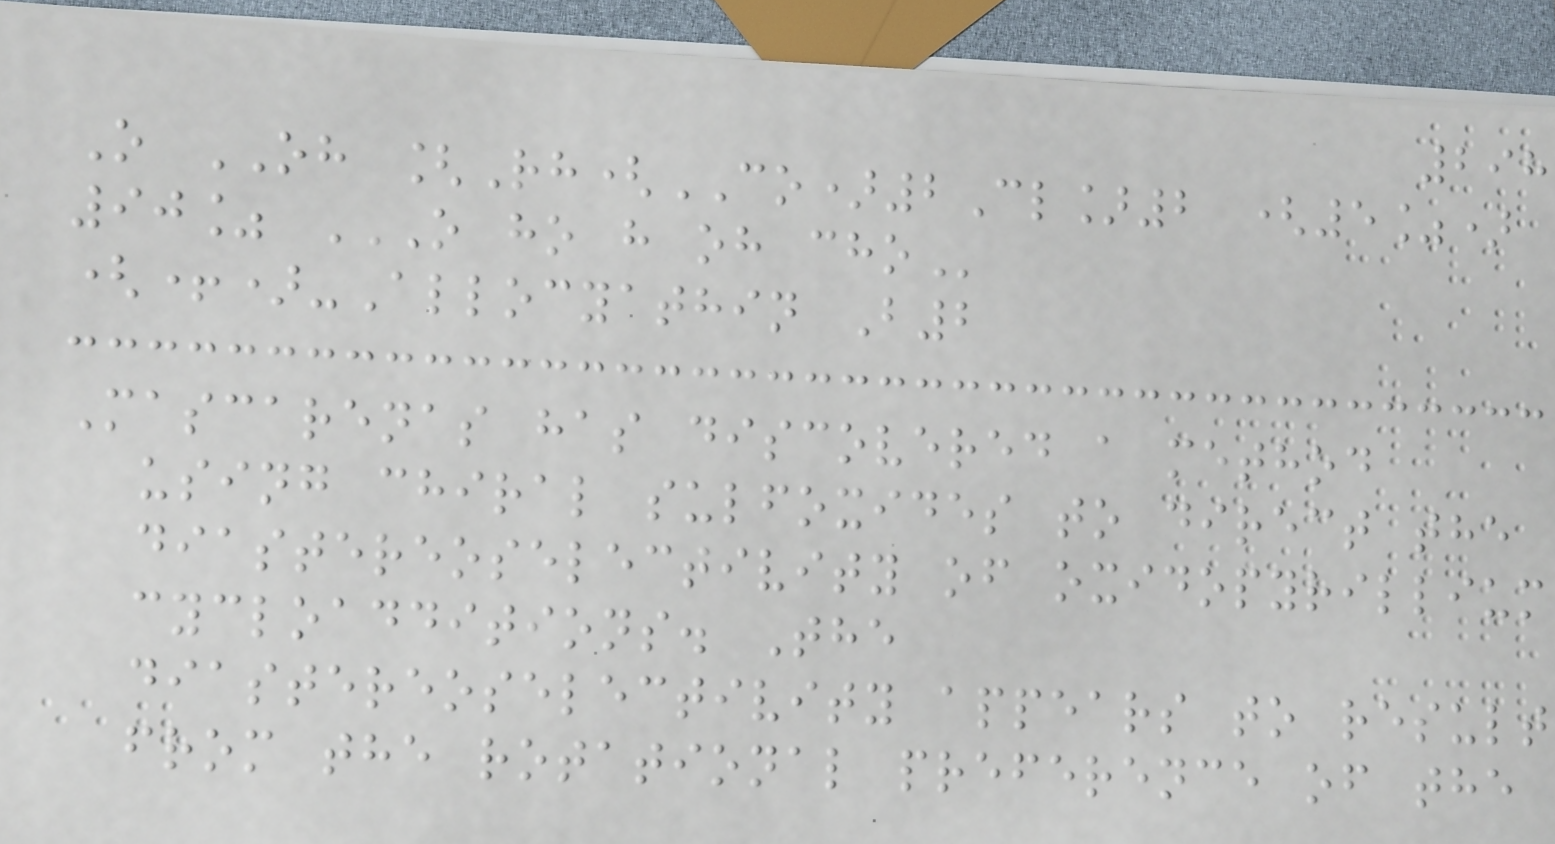298
O OH [Rh(CO)2Cl]2 (5%)
90% O HO H OH CHO
(+)-Allocyathin B2
Mascarenas has discovered a method
using chiral sulfoxides to direct the
diastereoselectivity of oxidopyrillium
cycloadditions. The
diastereoselectivity appears to result
from the rotational preference of the
